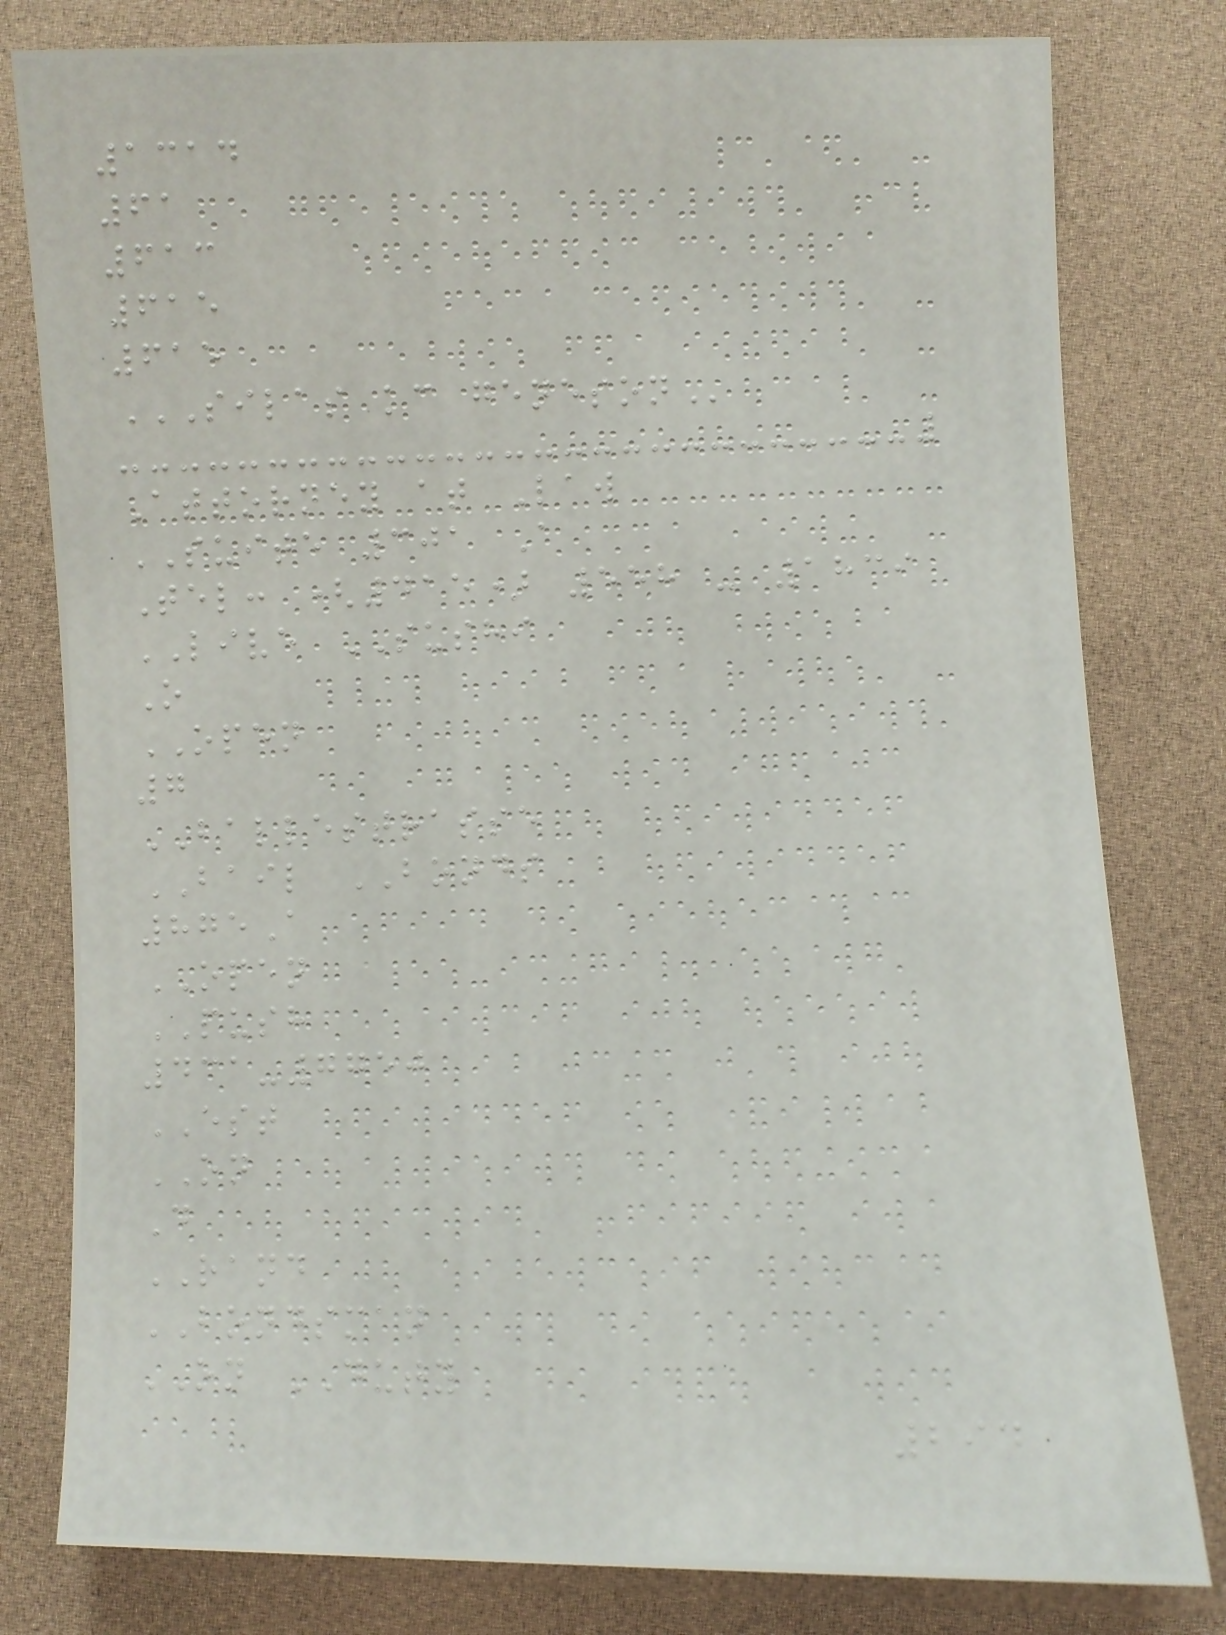1314
61
613
615
615
SILAS KC GENESON
Attorney at Law
SUITE 301 A
Tel: (415) 558 - 1839
LIVE SUSHI
O
OPEN
7
BALLESTRASSE
BAIL BONDS
875A
OPEN
PUSH
431-7750
EST
ON
D
RAND
BONDSMAN
ON DUTY
294
